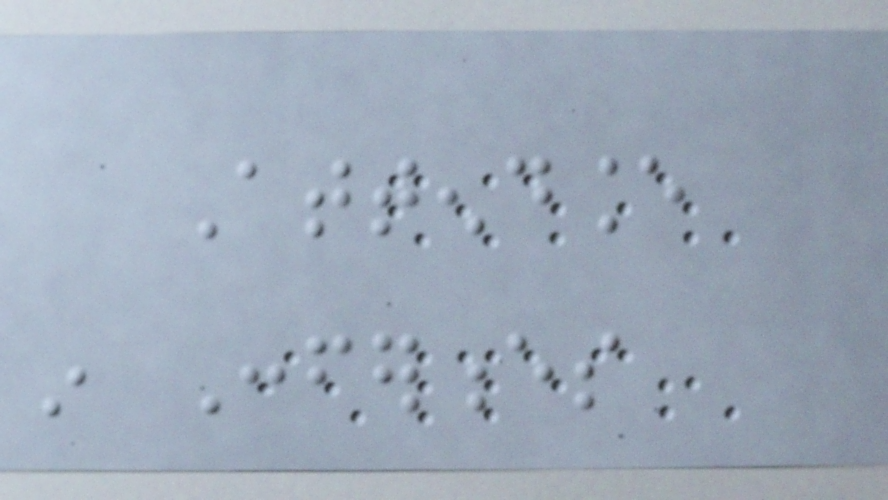Attendance
in Conferences
